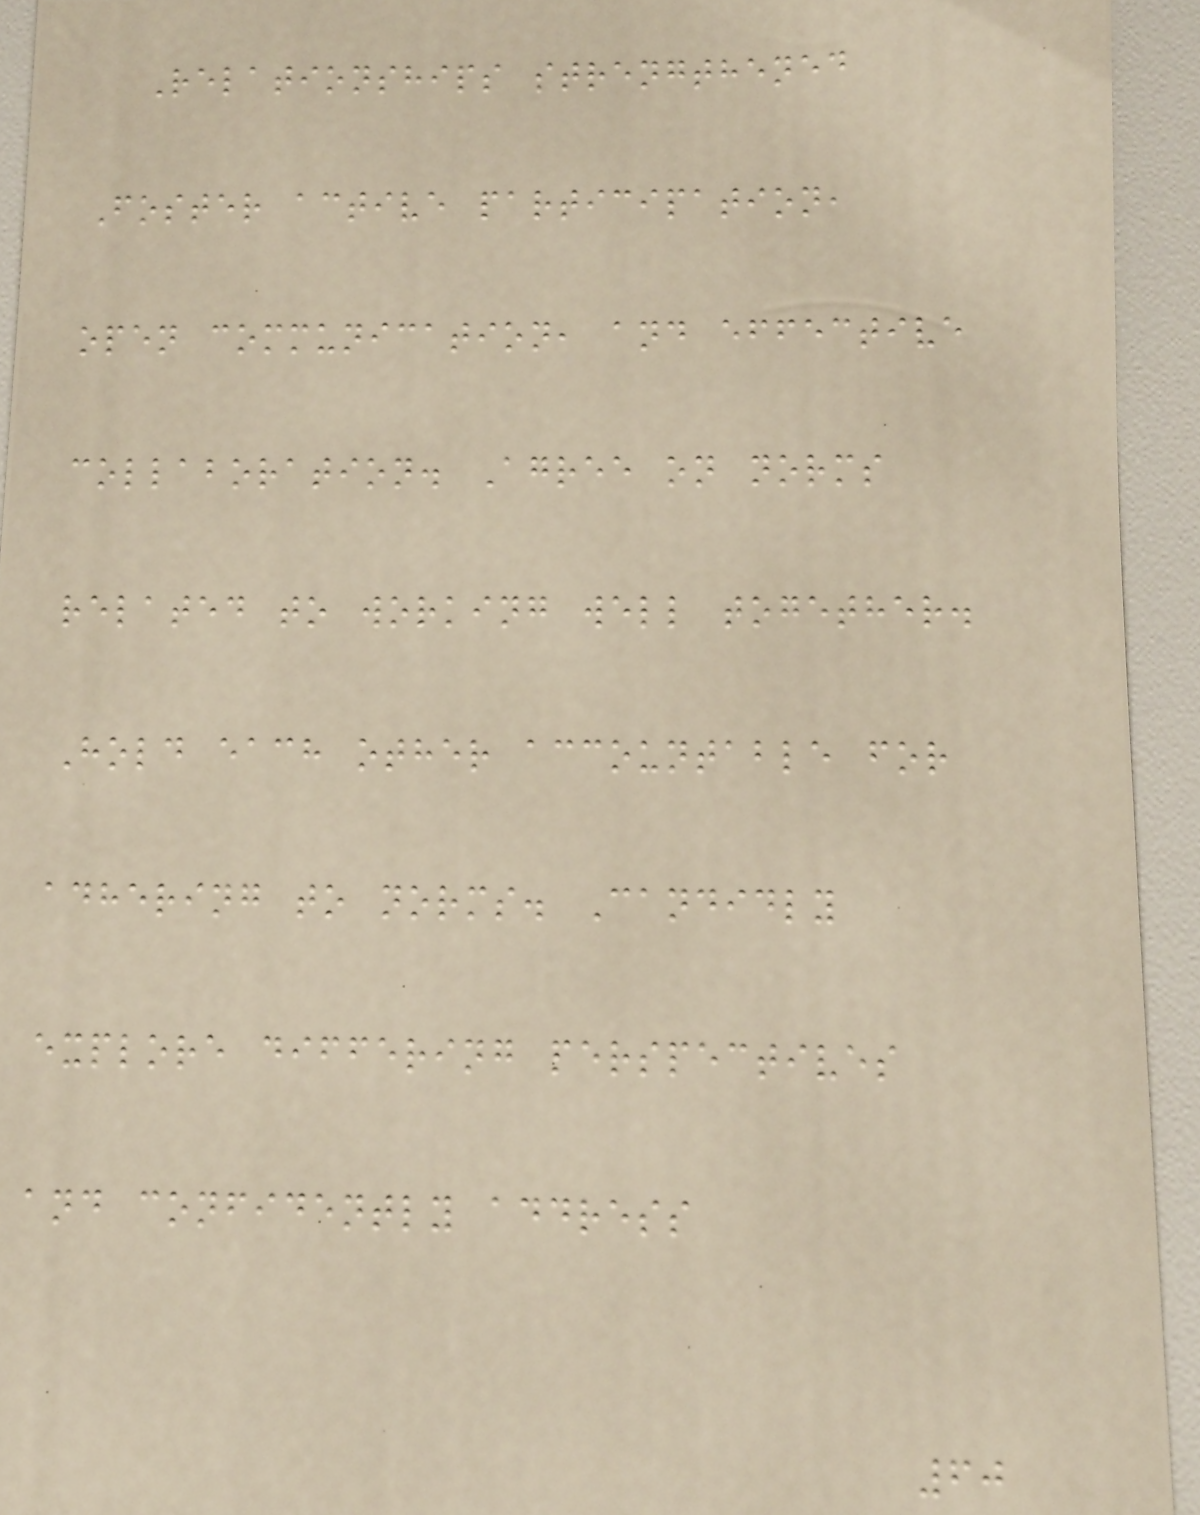Relationships strengthened
Foster active participation,
open communication, and effective
collaboration. Agree on norms
related to working well together.
Hold each other accountable for
adhering to norms. Candidly
explore differing perspectives
and confidently address
60
